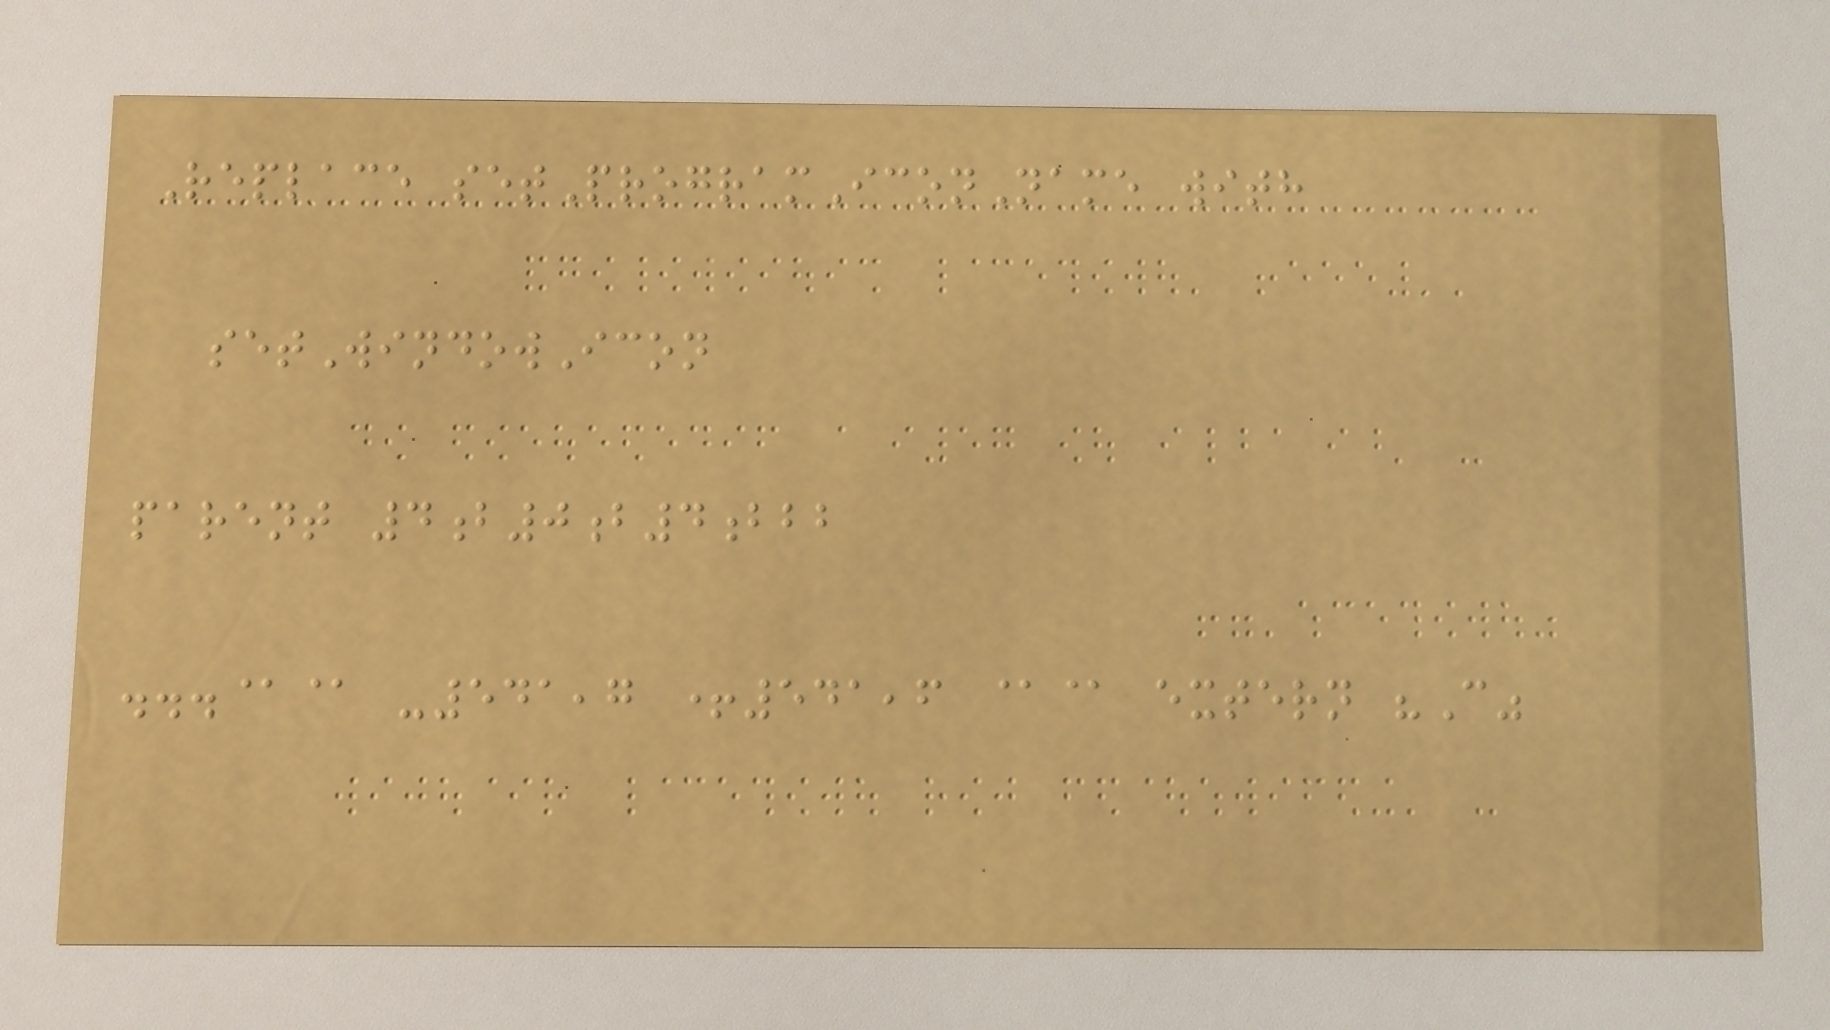Replace setProgramIconName with
setWindowIcon
parent 4b0b4bbb
...@@ -541,7 +541,6 @@ extern "C"
